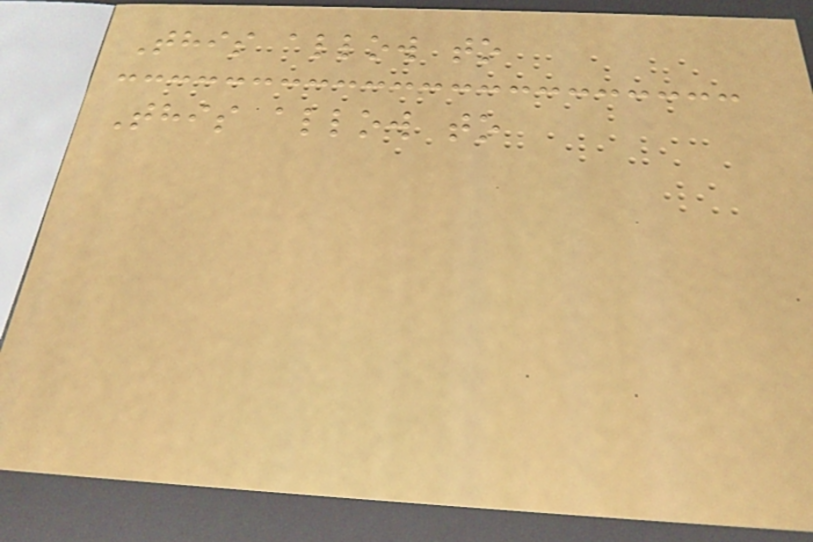This allow to
This allow to
